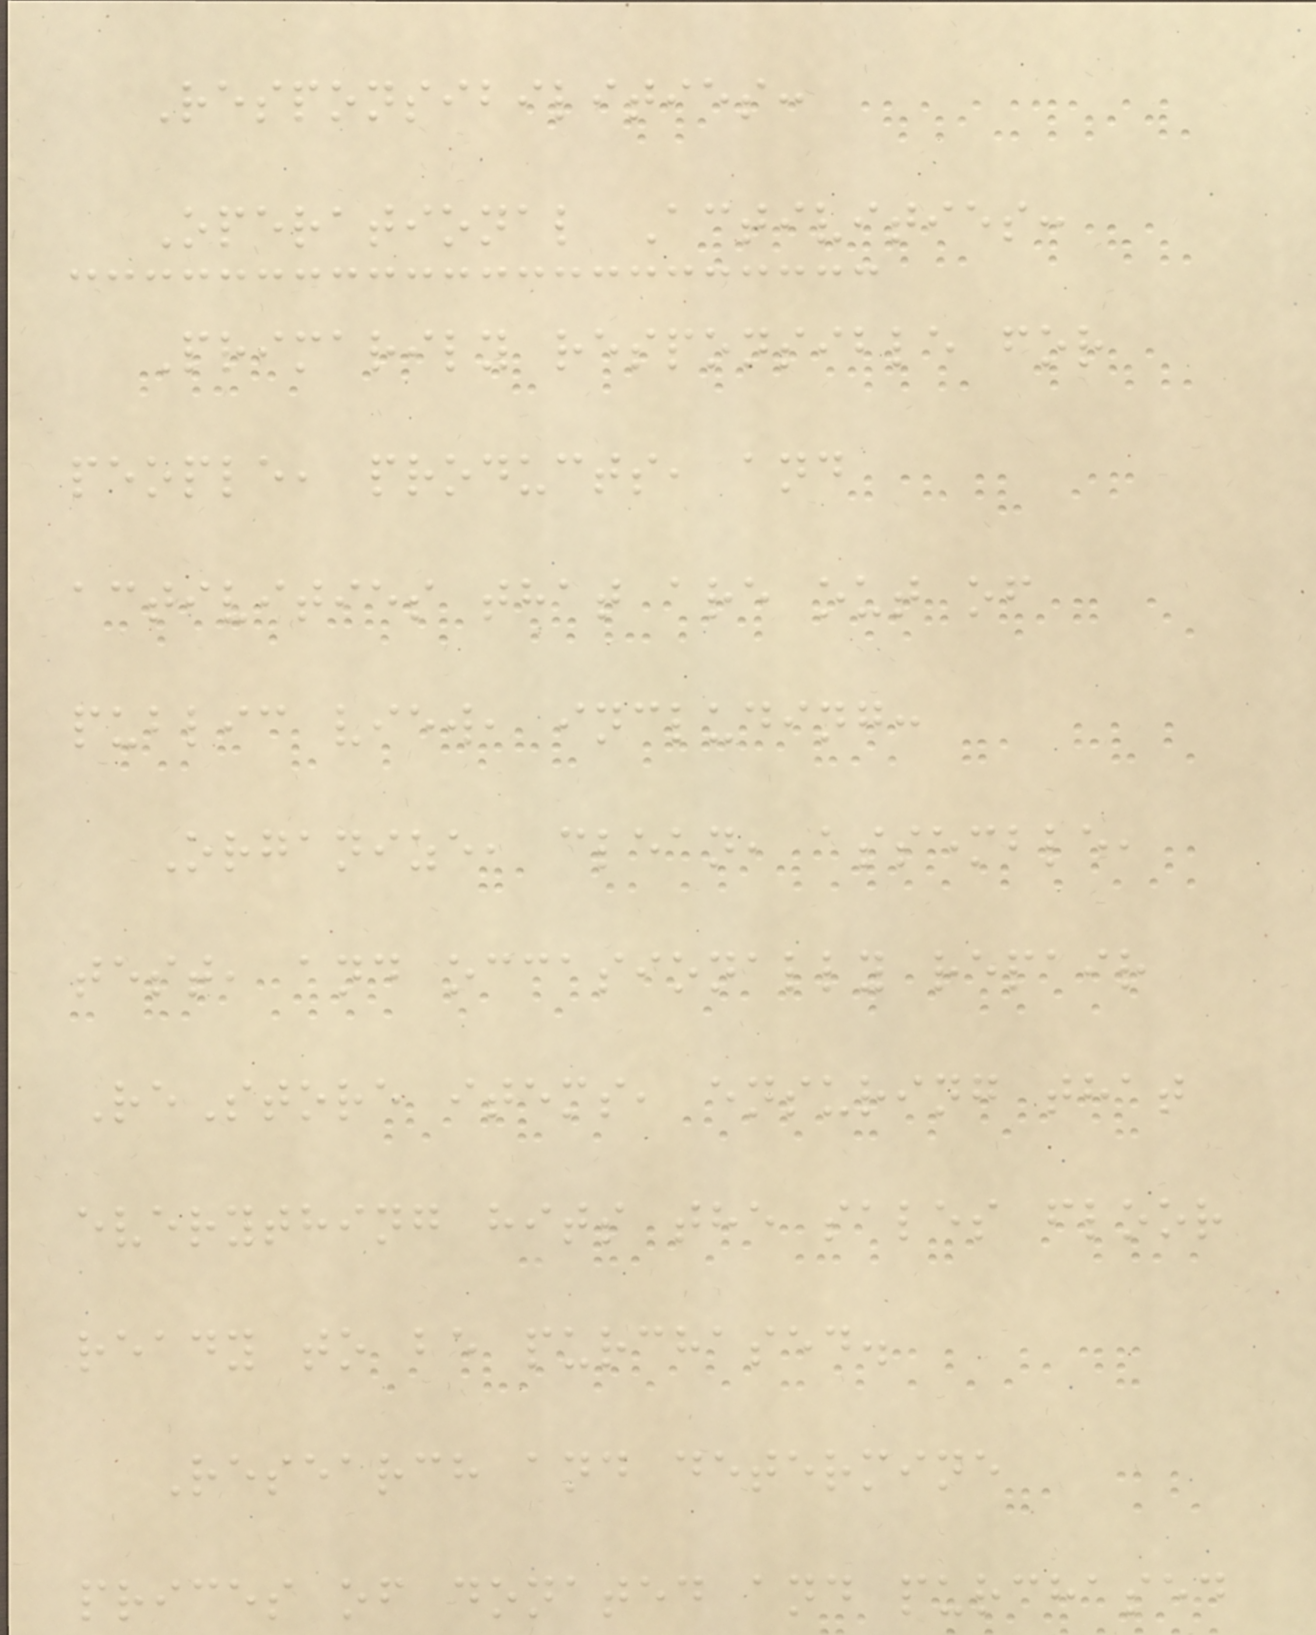Responsibilities:
Operational Activities:
Primarily responsible for
people, products, and
activities that are out of
public view, including:
Organize, clean, assemble,
test, and occasionally repair
ReStore items, ensuring that
everything hits the sales floor
ready to be purchased.
Research and determine
prices of donated and purchased
